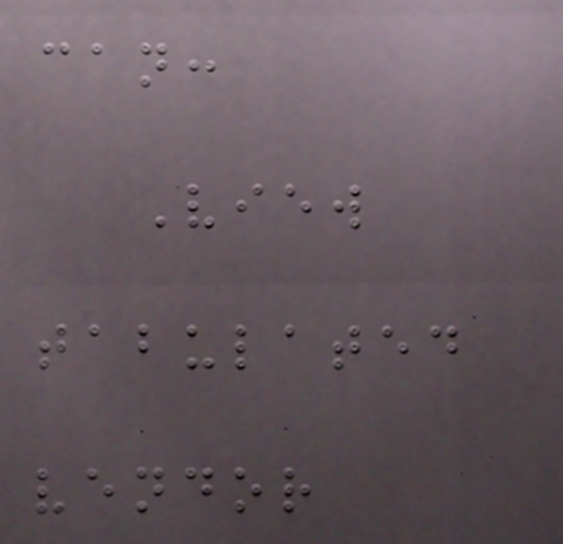can:
View
tabulated
vendor
